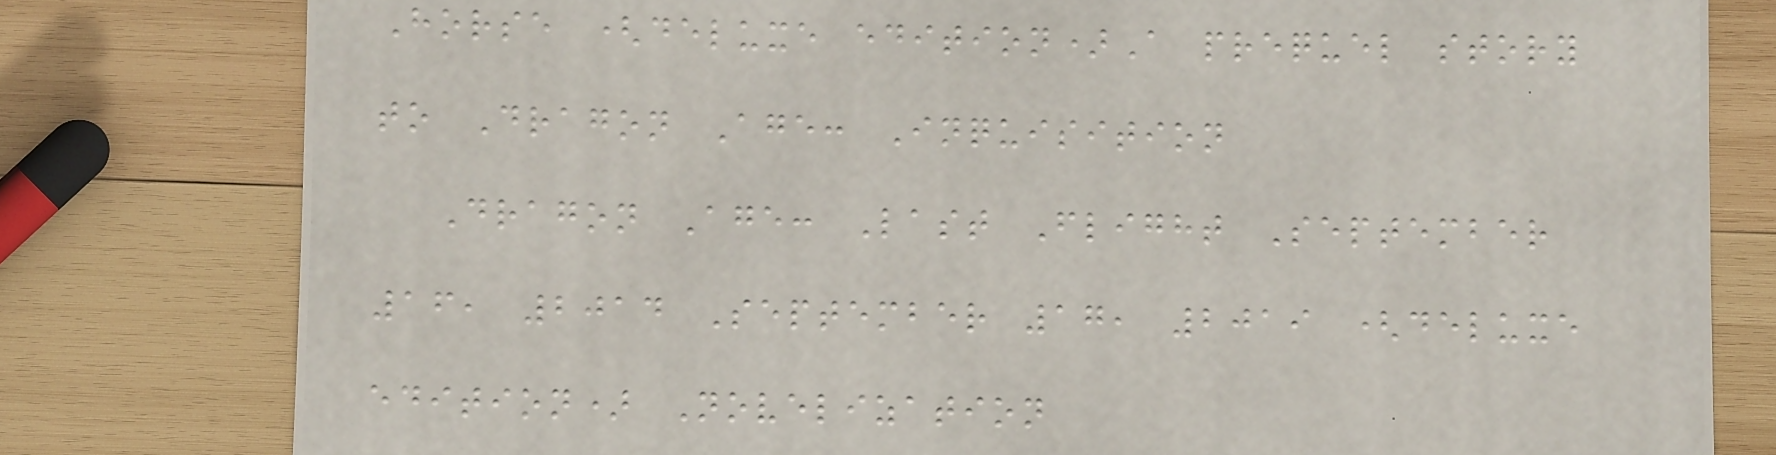Horse (deluxe edition)A prequel story
to Dragon Age: Inquisition
Dragon Age: Last Flight September
16, 2014 September 17, 2019 (deluxe
edition) Novelization
